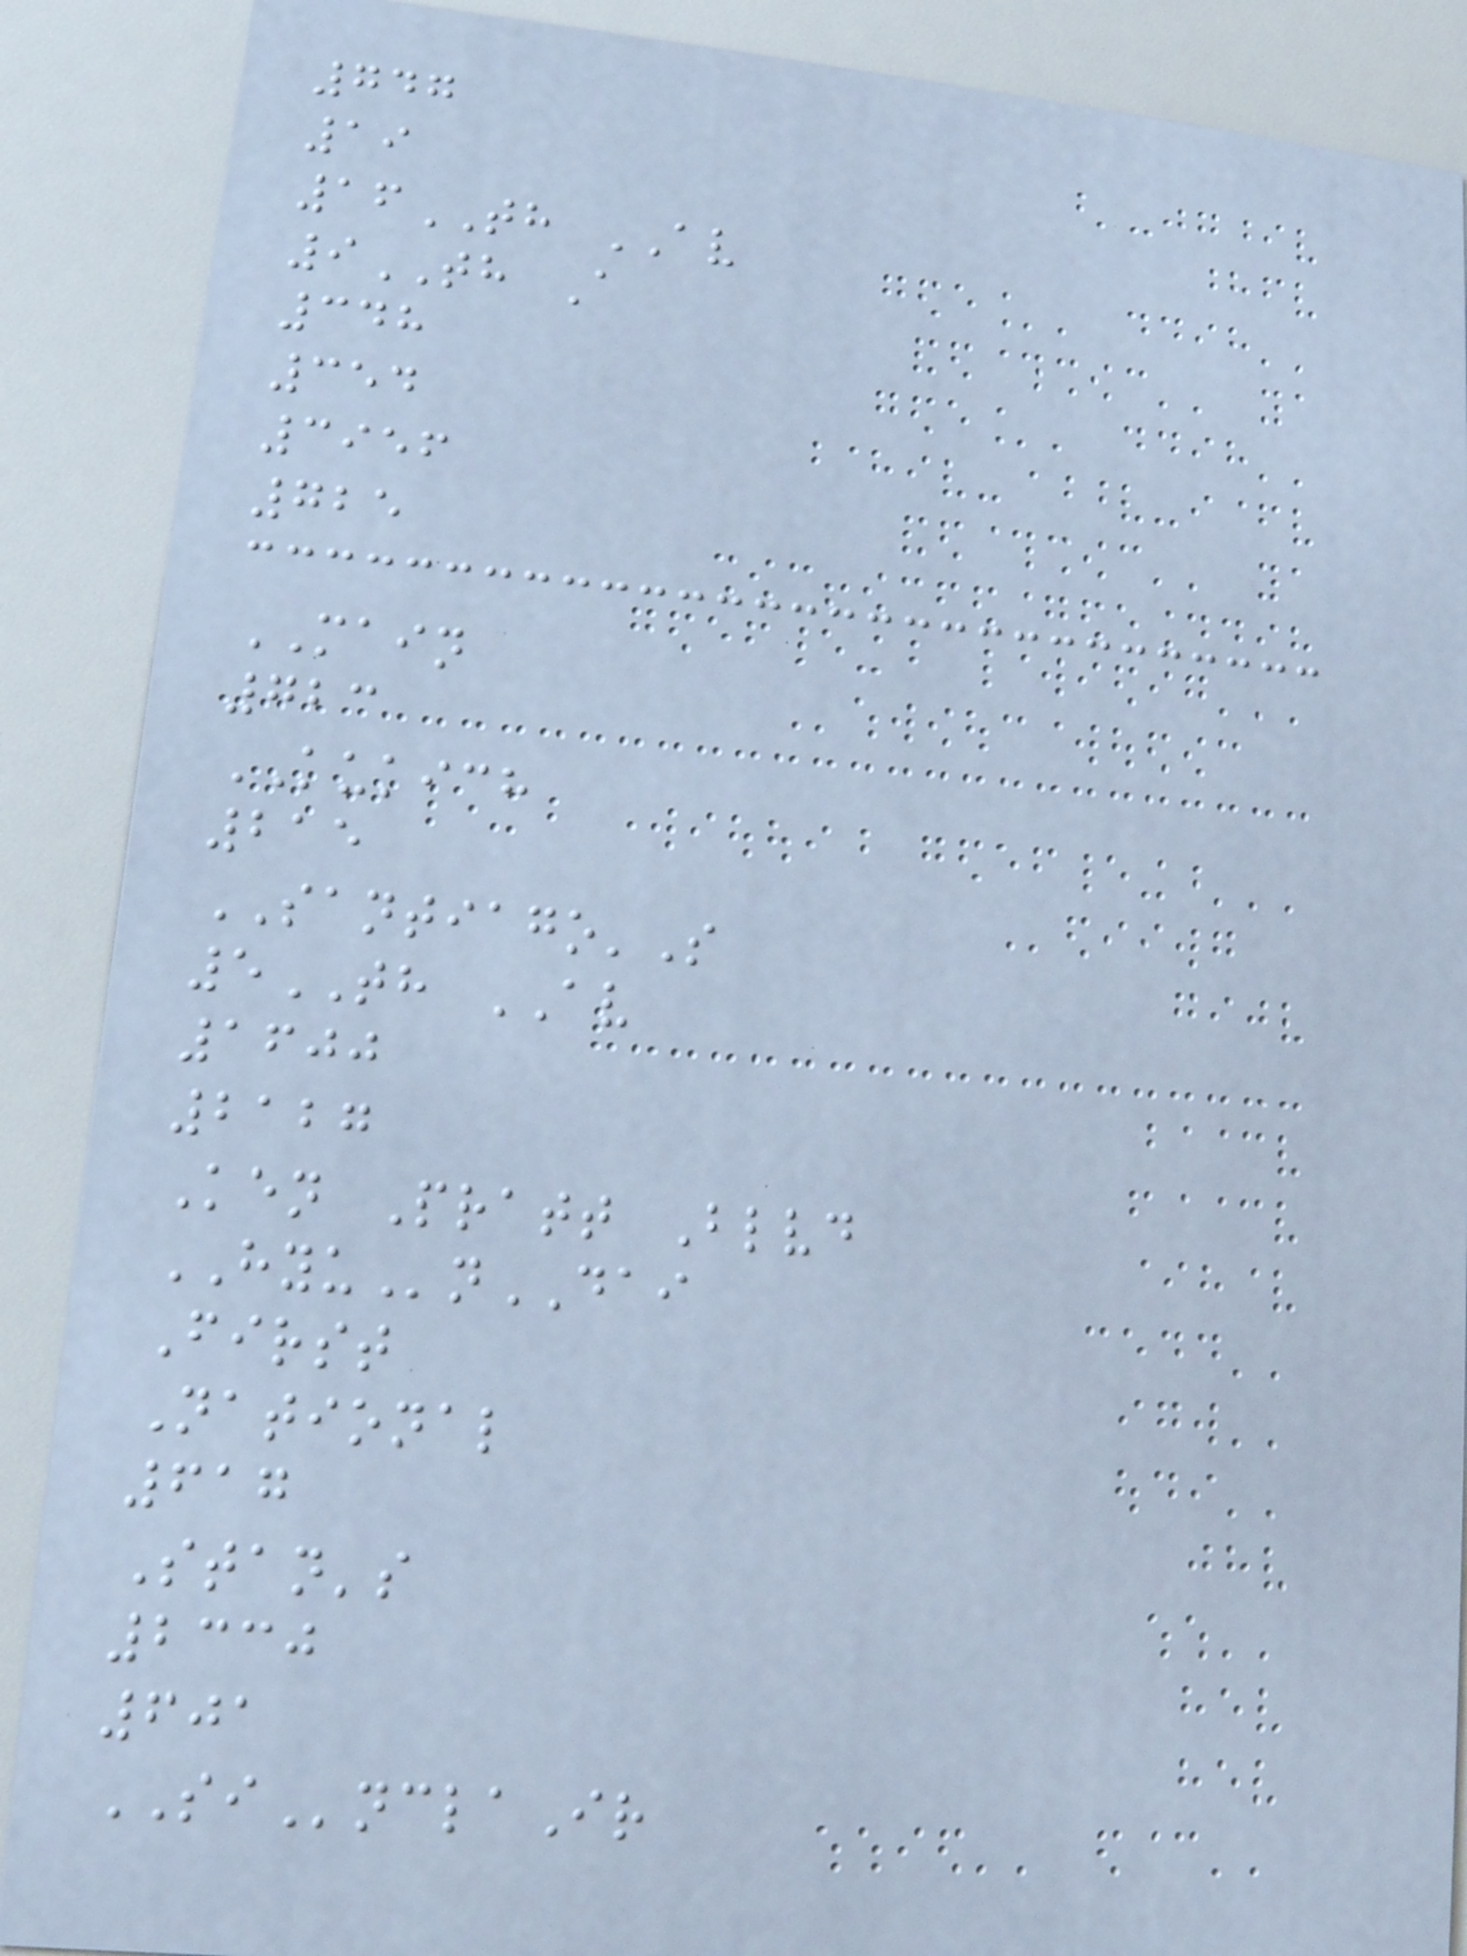747
19
16TH AV
9TH A
348
354
3956
725
MAIN
723
KUKICH
215
SANTIAGO'S
5TH AV
1600
2127
Ken Pratt Blvd
HYUnDAI
First
National
617
Stan's
2330
601
SInclaIr
